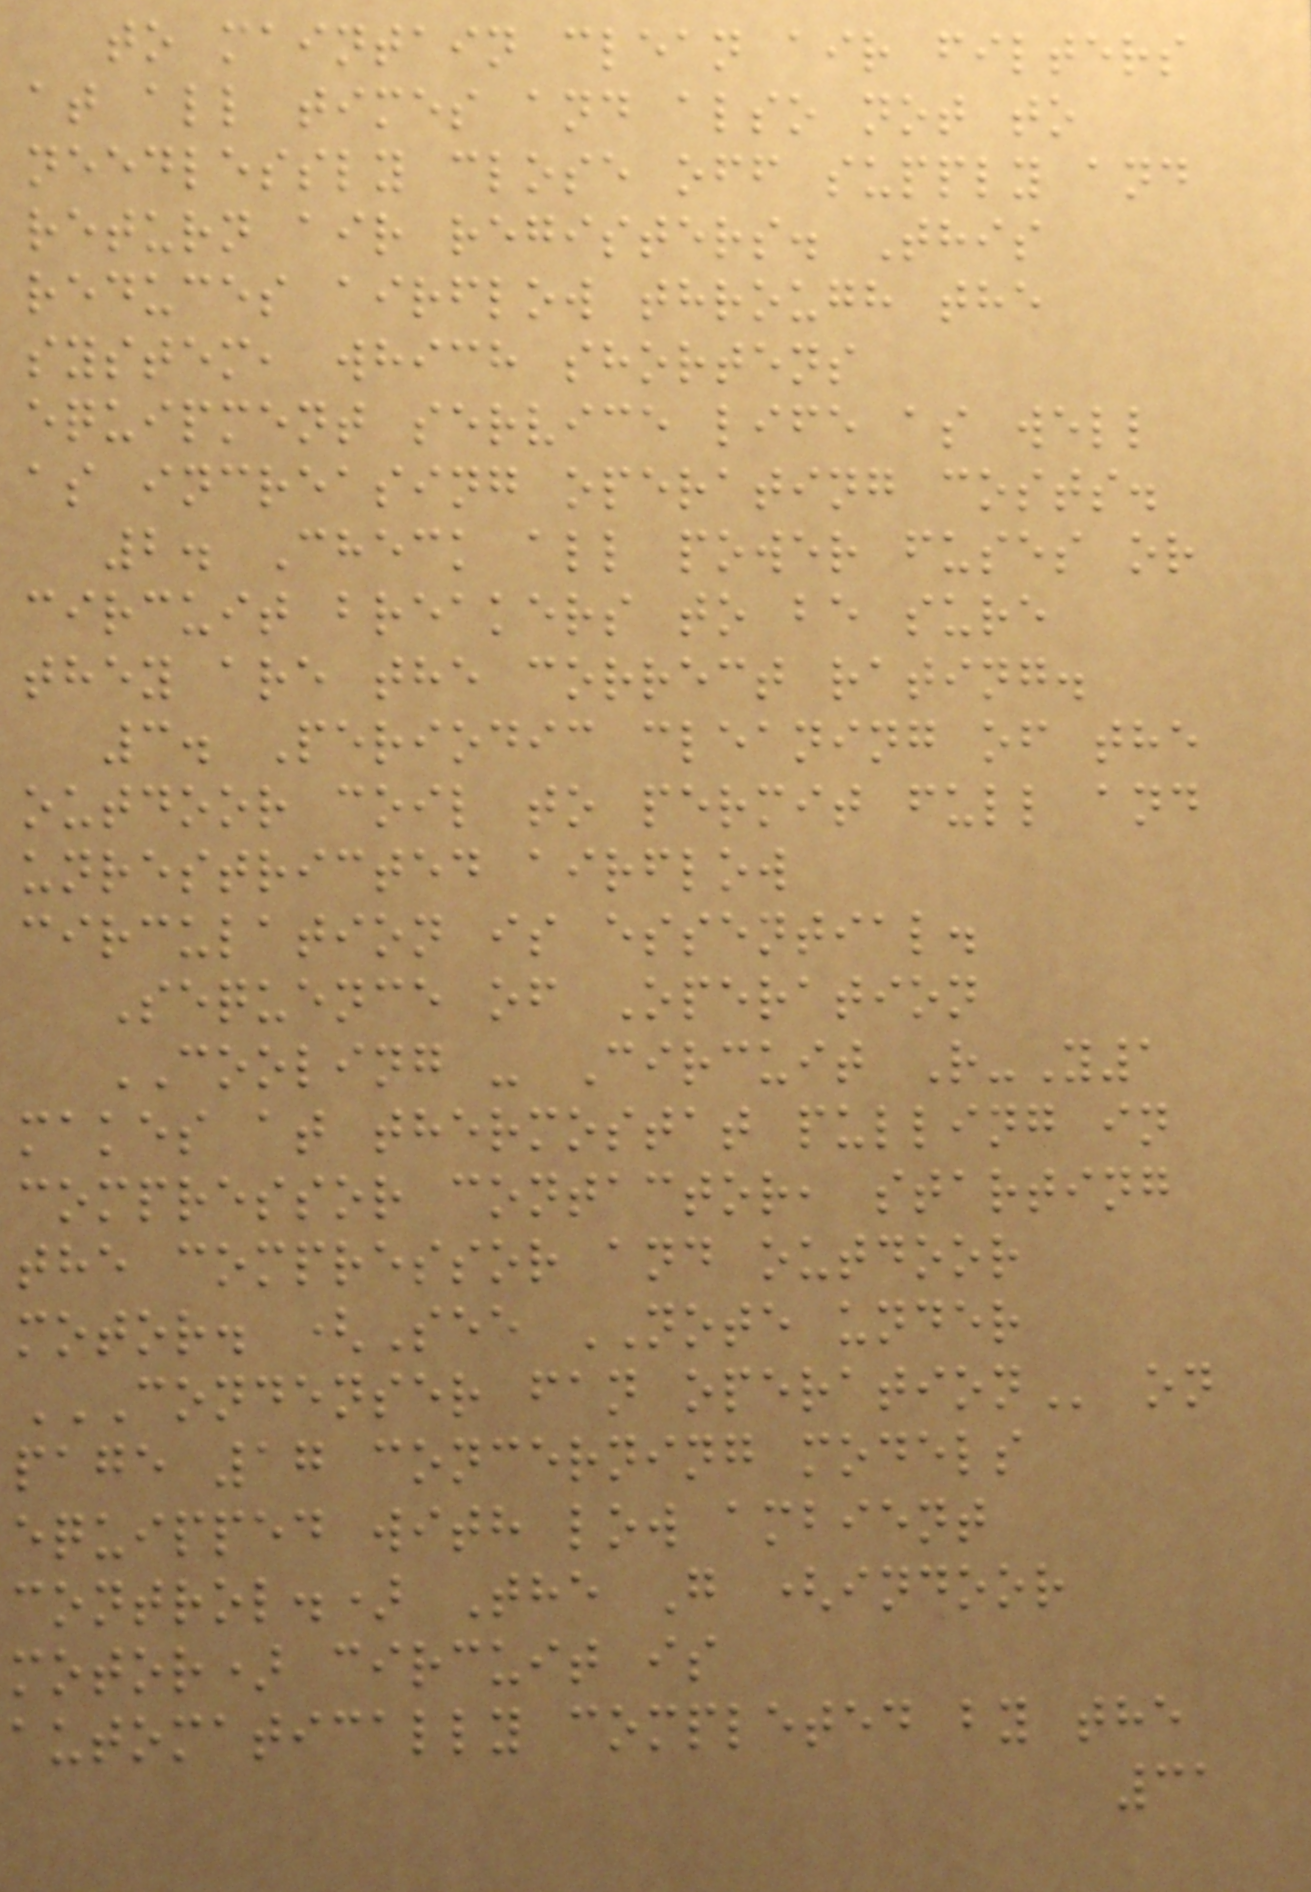to maintain clean air filters
at all times and also not to
needlessly close off supply and
return air registers. This
reduces airflow through the
system, which shortens
equipment service life as well
as increasing operating costs.
2. Check all power fuses or
circuit breakers to be sure
they are the correct rating.
3. Periodic cleaning of the
outdoor coil to permit full and
unrestricted airflow
circulation is essential.
Sequence of Operation
COOLING - Circuit R-Y1
makes at thermostat pulling in
compressor contactor, starting
the compressor and outdoor
motor. (See NOTE under
CONDENSER FAN OPERATION on
page 17 concerning models
equipped with low ambient
control.) The G (indoor
motor) circuit is
automatically completed by the
31
